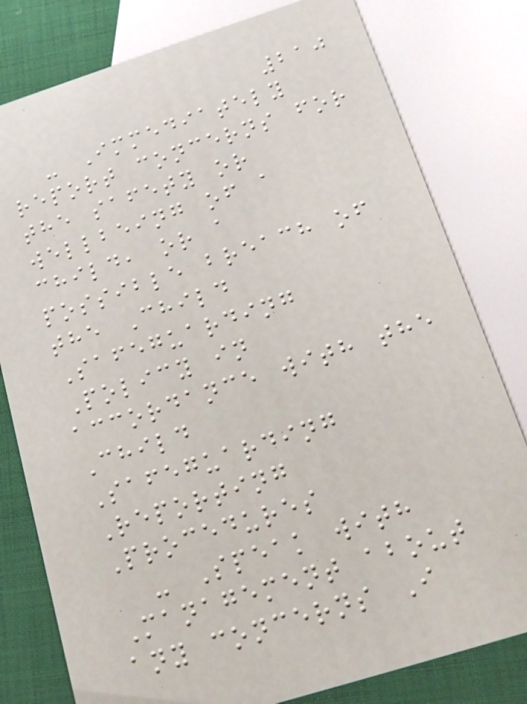210
- Immediately
report concerns for
the safety or
wellbeing of a
child, or a
possible breach of
the Child
Safeguarding
Policy in
accordance with the
Child
Safeguarding
Reporting
Procedures
- Speak with
Management about
any concerns I
